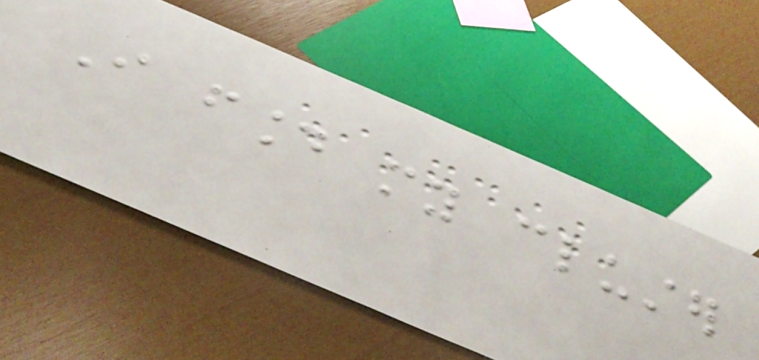I found my cluster
